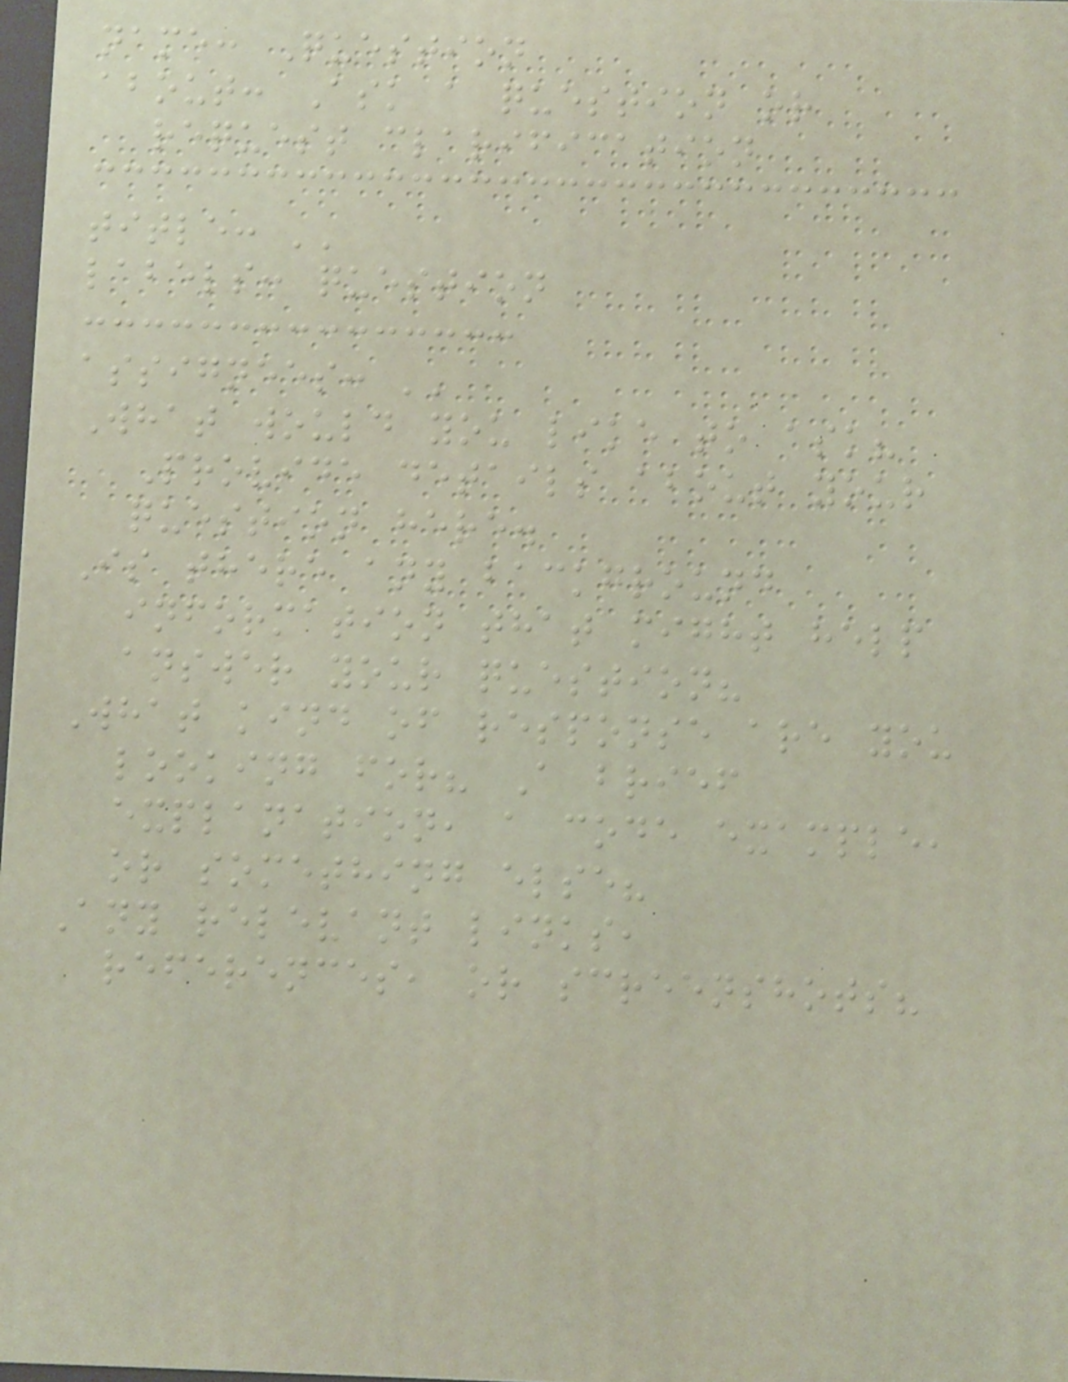name: Question
about: Ask a question or
request clarification
title: ''
labels: question
assignees: ''
What would you like to ask?
Provide details about your
question here.
Is there any background
information that might help
answer your question?
What kind of response are you
looking for? A brief
explanation, a code example,
or something else?
Any relevant links,
references, or screenshots?
